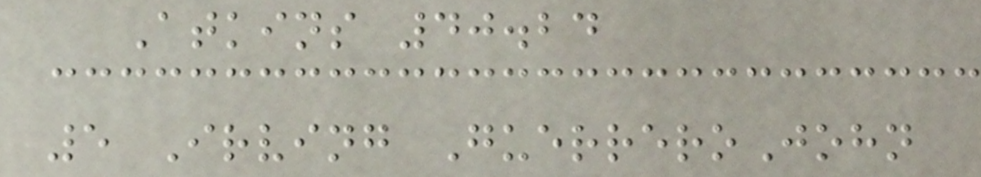Atkins 40.24
5 Irving GuerreroJohn
